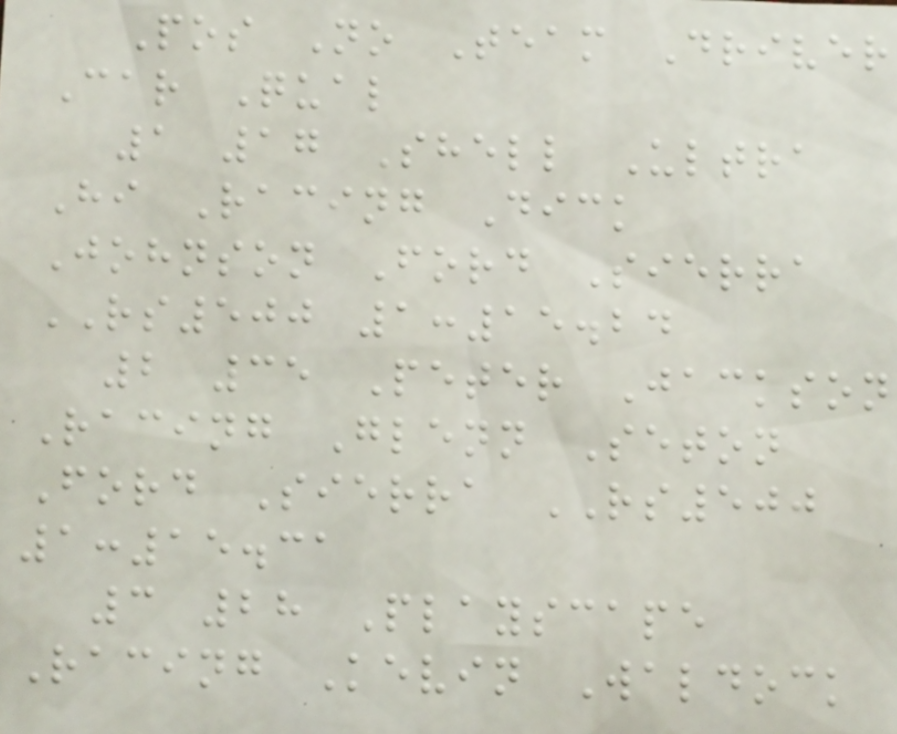Pos No Team Driver
Car Qual
1 17 Shell Ultra
Hi Racing Dick
Johnson Ford Sierra
RS500 1:15.24
2 35 Peter Jackson
Racing Glenn Seton
Ford Sierra RS500
1:15.31
3 28 Playscape
Racing Kevin Waldock
